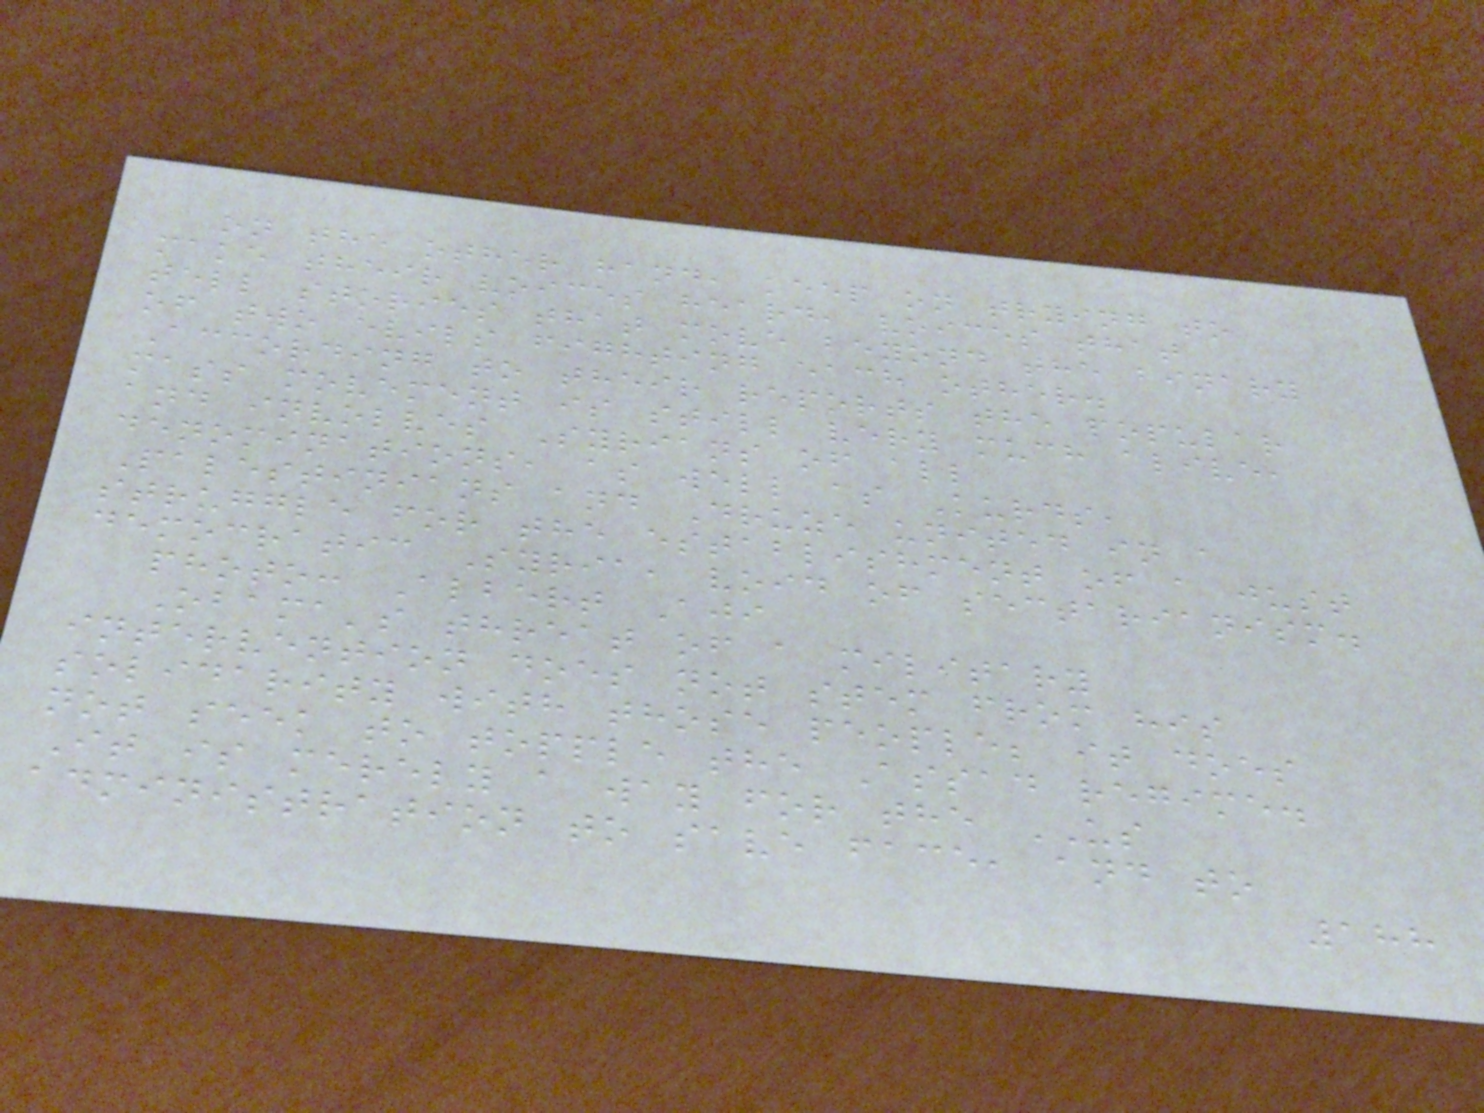on the other hand, keep on trying to
make their voices heard, voices that
tell stories that move beyond the binary
of two evils fighting each other.
According to their reports the popular
mass movement is still very much alive,
and involves Syrians of all
denominations, as well as Kurds,
Palestinians and Druze united in a
struggle for the establishment of a just
democratic Syria, void of sectarianism.
photo: Albert Aji
Obama's threat of a military
intervention does not stem from his
solidarity with those people; it does
not seek to topple the Assad regime.
It is merely a way for the US
administration to save face, and to
188
